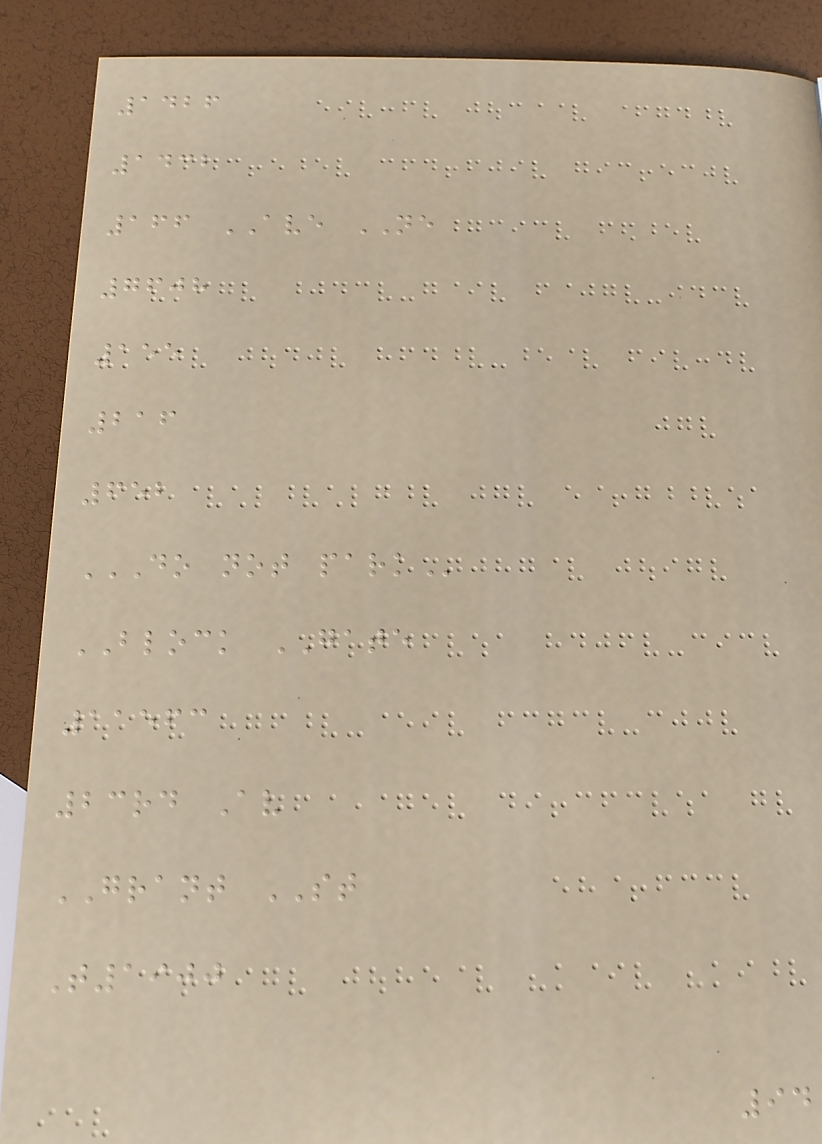1426
1432
166 AVE NE
7608
155
216
652
DO NOT PARK
BLOCK GATE
11563
23rd Av
GRANT ST
T1900
94
